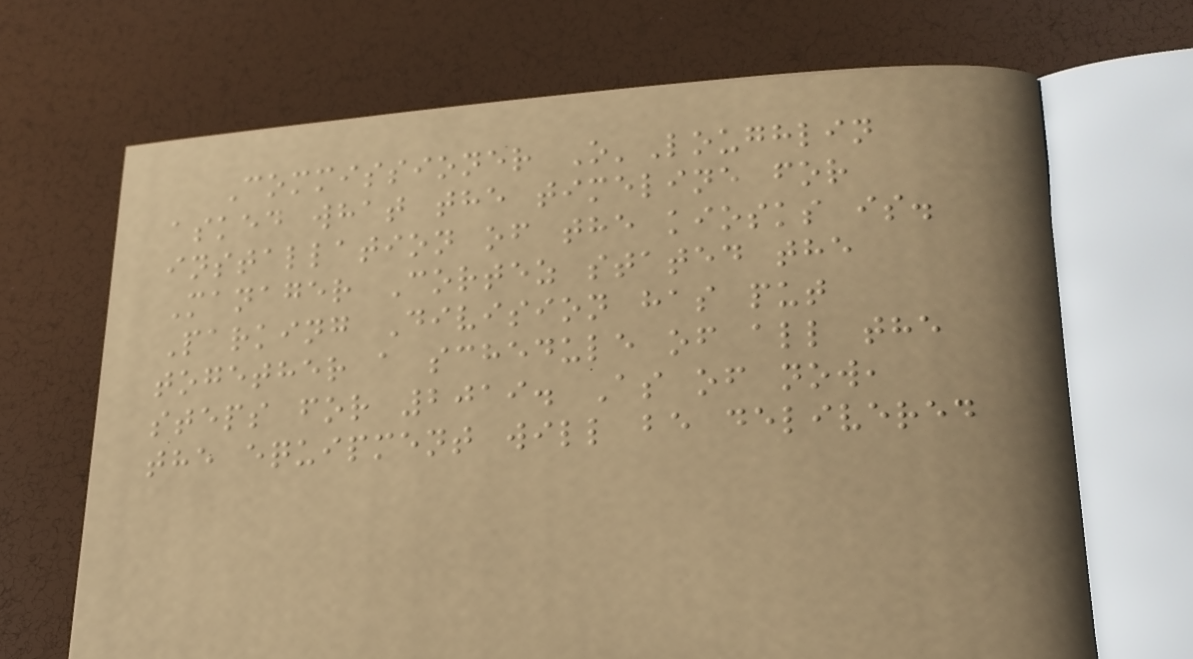Commissioner O'Loughlin
asked what the timeline for
installation of the kiosks is.
Manager Cortez stated the
Parking Division has put
together a schedule of all the
steps for 2019. As of now,
the equipment will be delivered
